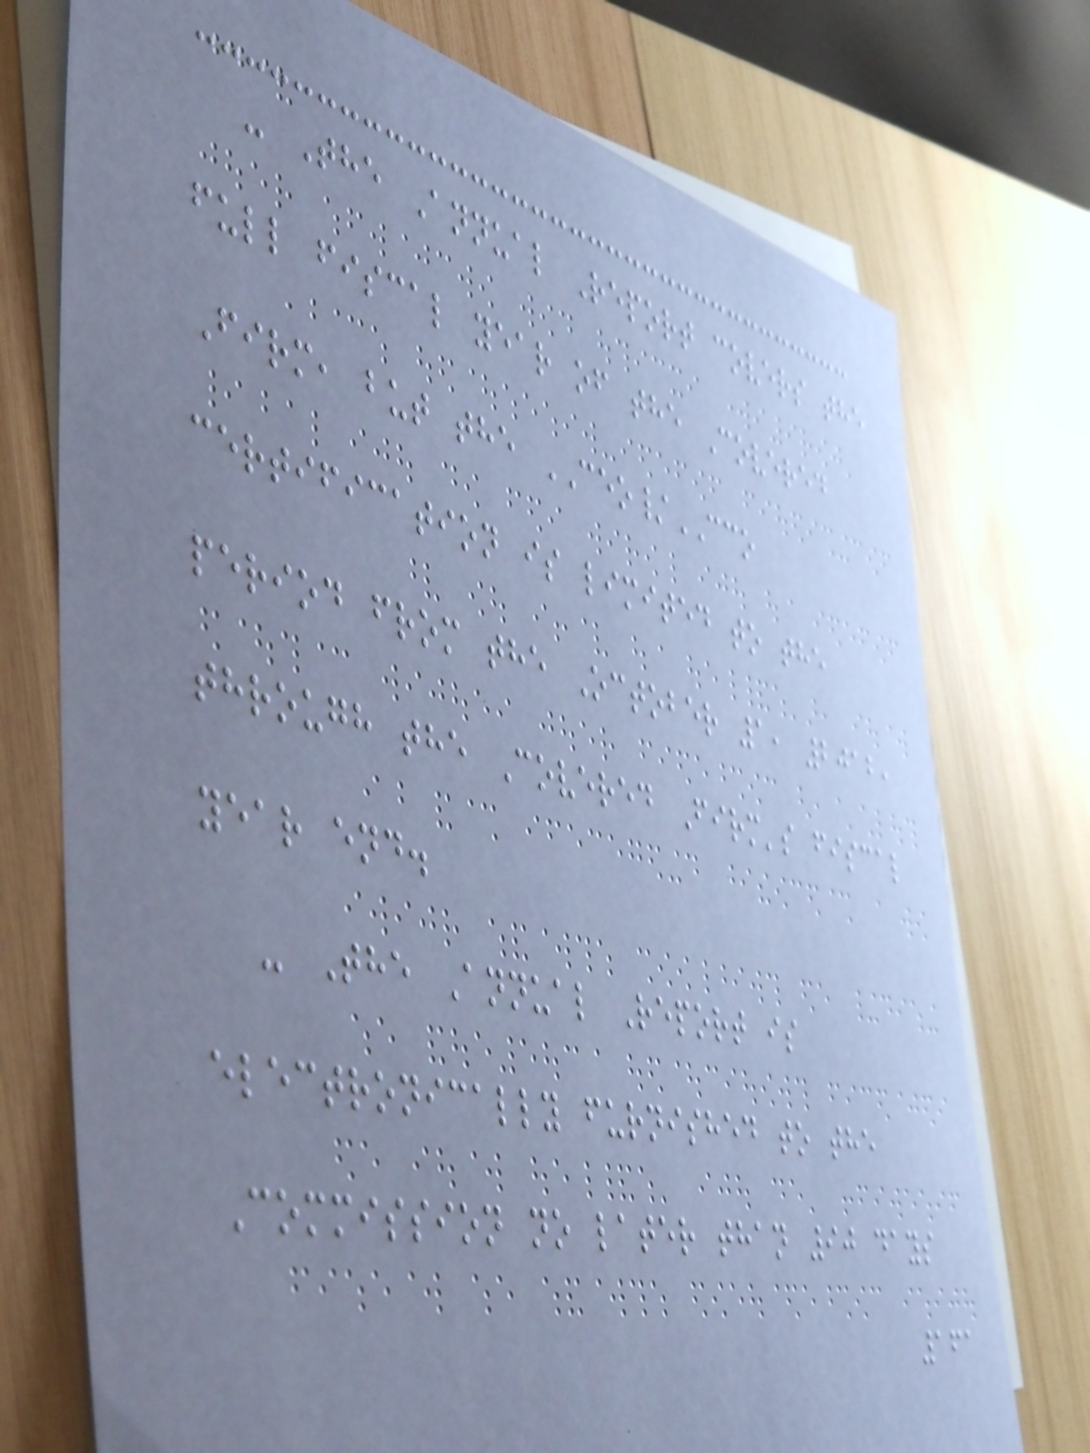- The Annual Report covers the
full fiscal year of the Covered
Firm, but the CEO/CCO
certification is limited to the
period from the October 1, 2012,
through the Covered Firm's fiscal
year end.
- The Annual Report is
electronically furnished to the
Commission no later than 90 days
161
